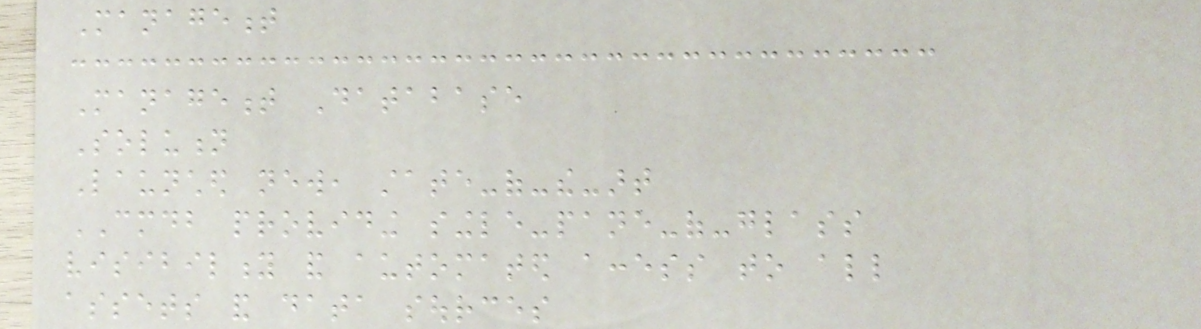Management
Management Database
Solution
Launched new, state-of-the-art
CMDB providing single-pane-of-glass
visibility and automated access to all
assets and data sources
